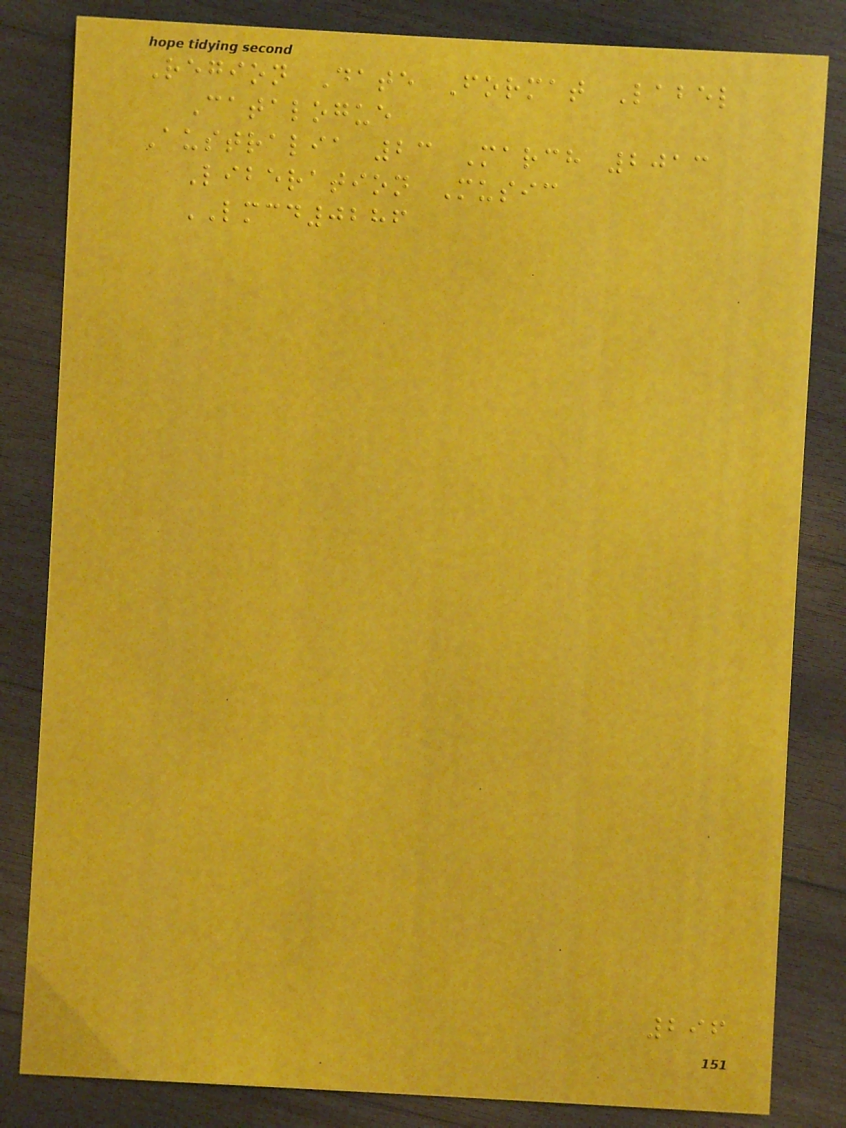Region Date Format Label
Catalogue
Australia 23 March 2013
Liberation Music
LMCD0286
296
